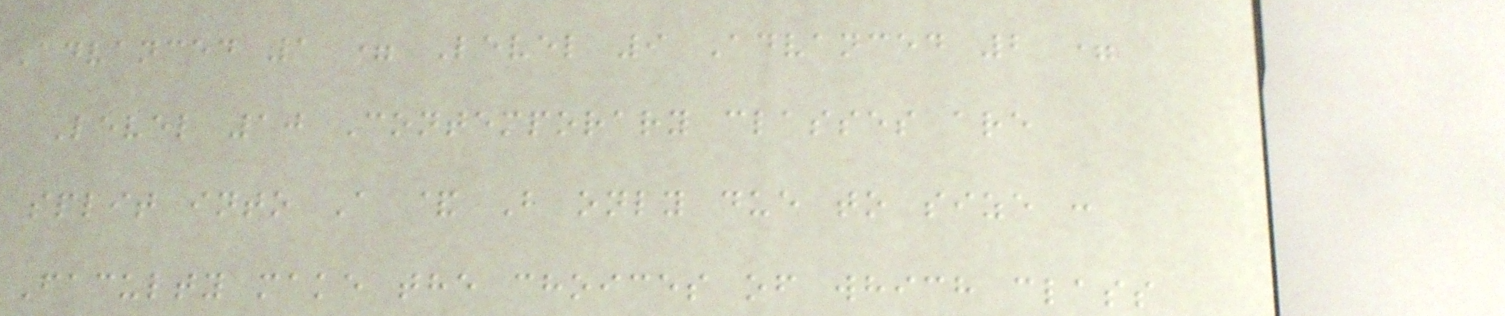Advanced 1 = Level 9 Advanced 2 =
Level 10 Contemporary classes are
split into A & B only due to size :
Faculty make the choices of which class
